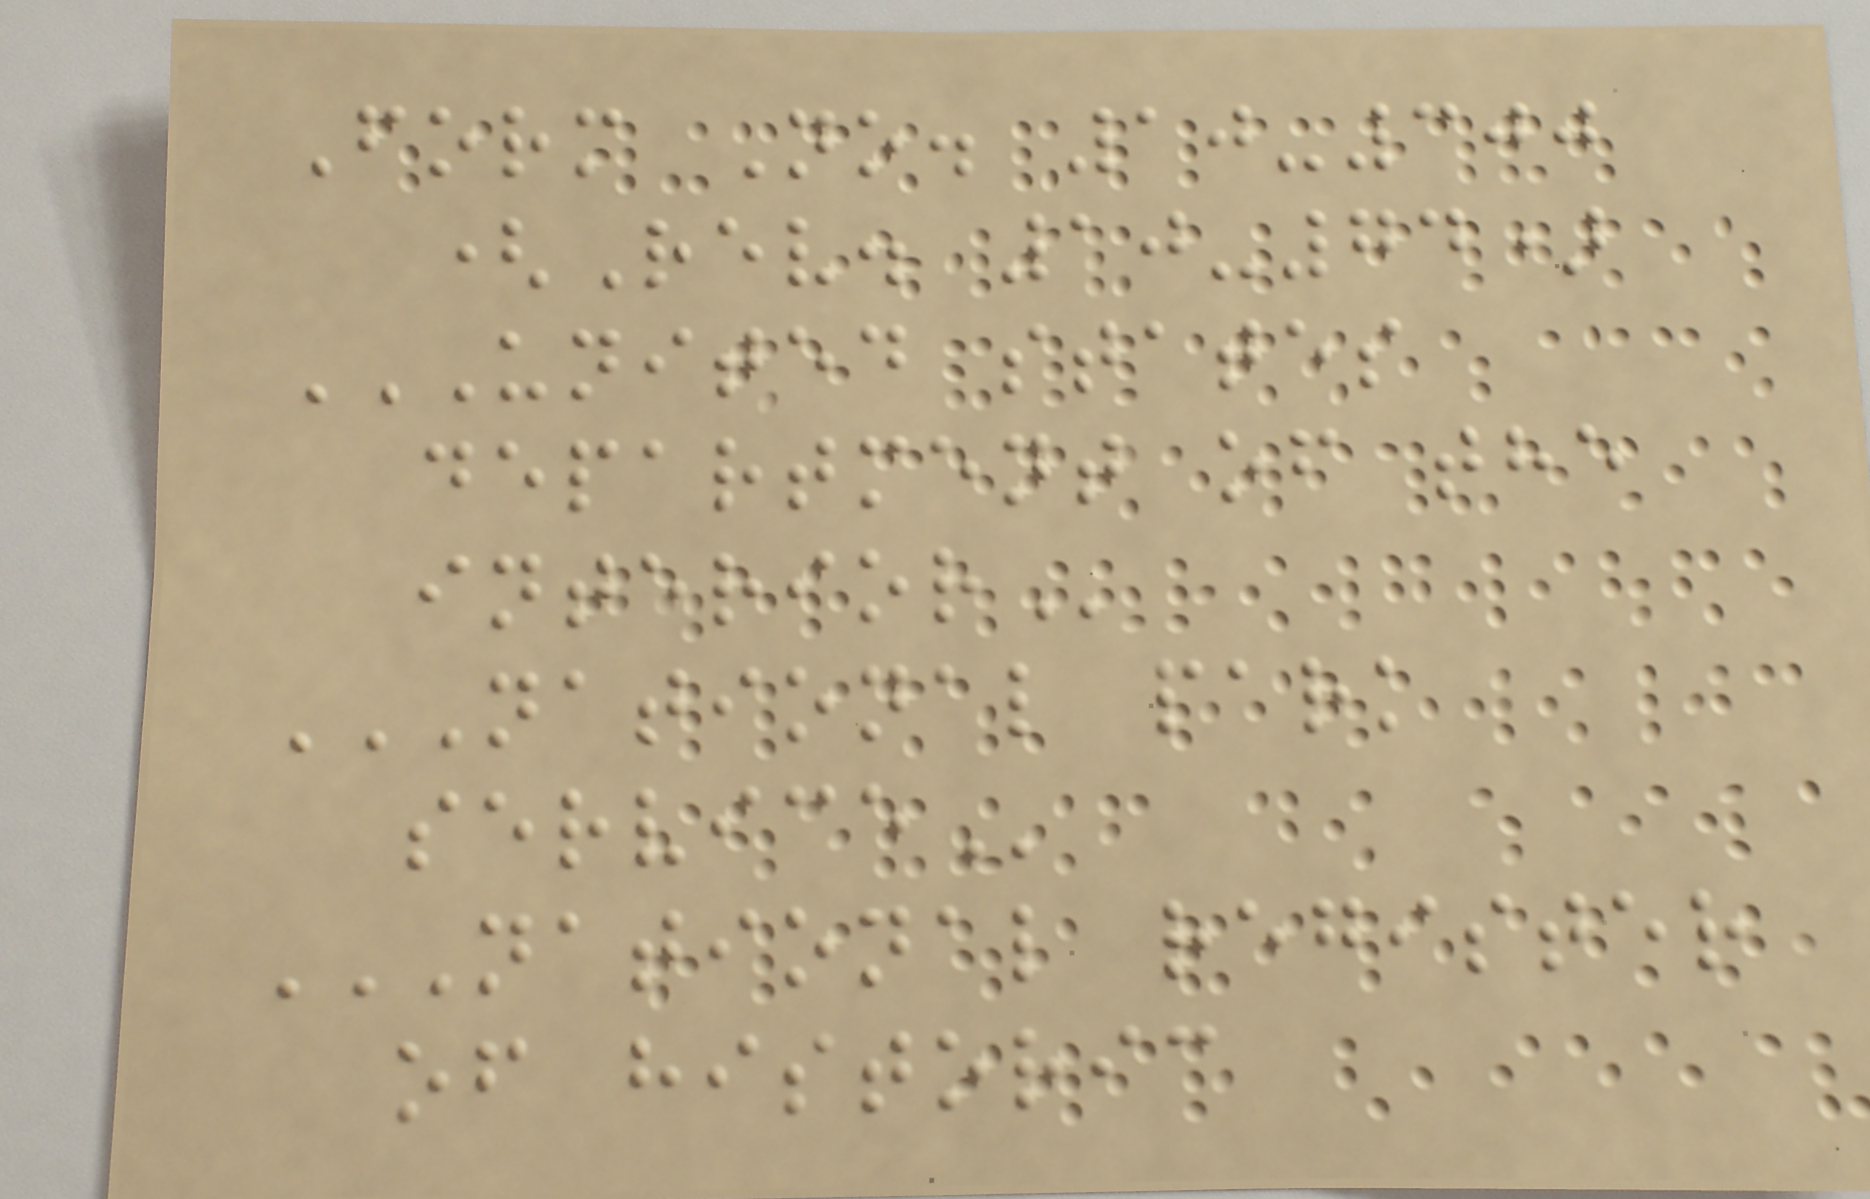Form No. 10-300
(Rev. 10-74)
UNITED STATES
DEPARTMENT OF THE
INTERIOR
NATIONAL PARK
SERVICE
NATIONAL REGISTER
OF HISTORIC
